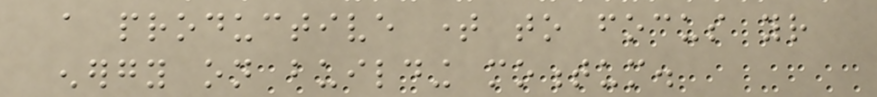a productive time to focus your
energy on building momentum.
